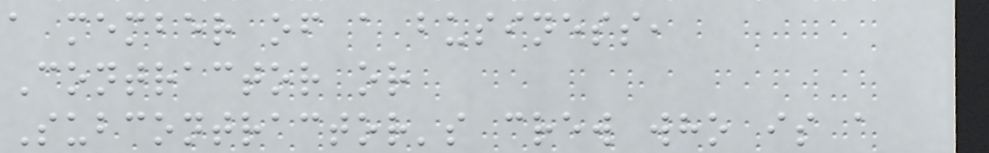a member of a business,
Contractor or
Subcontractor's crew who is a
